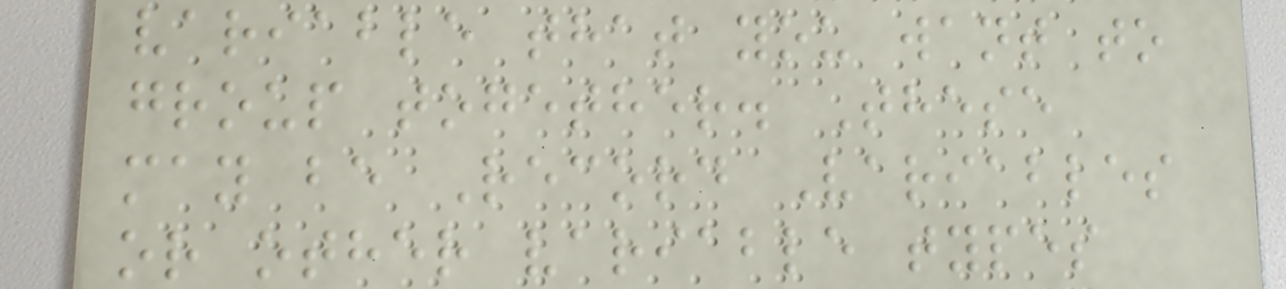variable that you want to
group together. These
may be Record Variables
or other variable types
